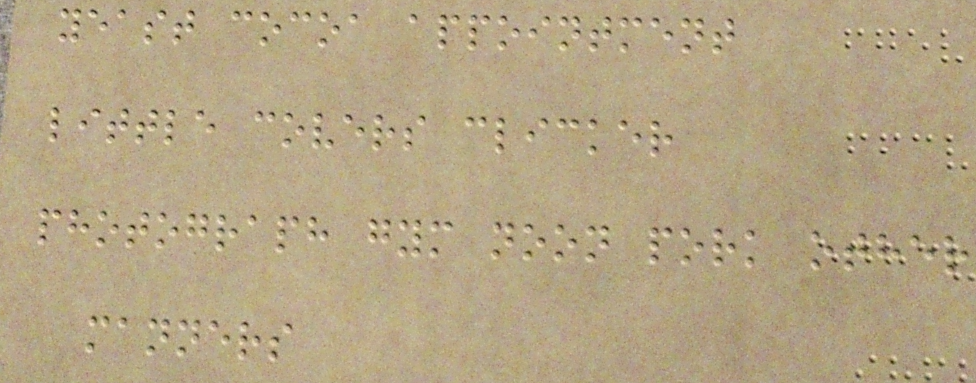yeast cocoa appointment
little covers clicker
photograph gym noon pork other
manners
